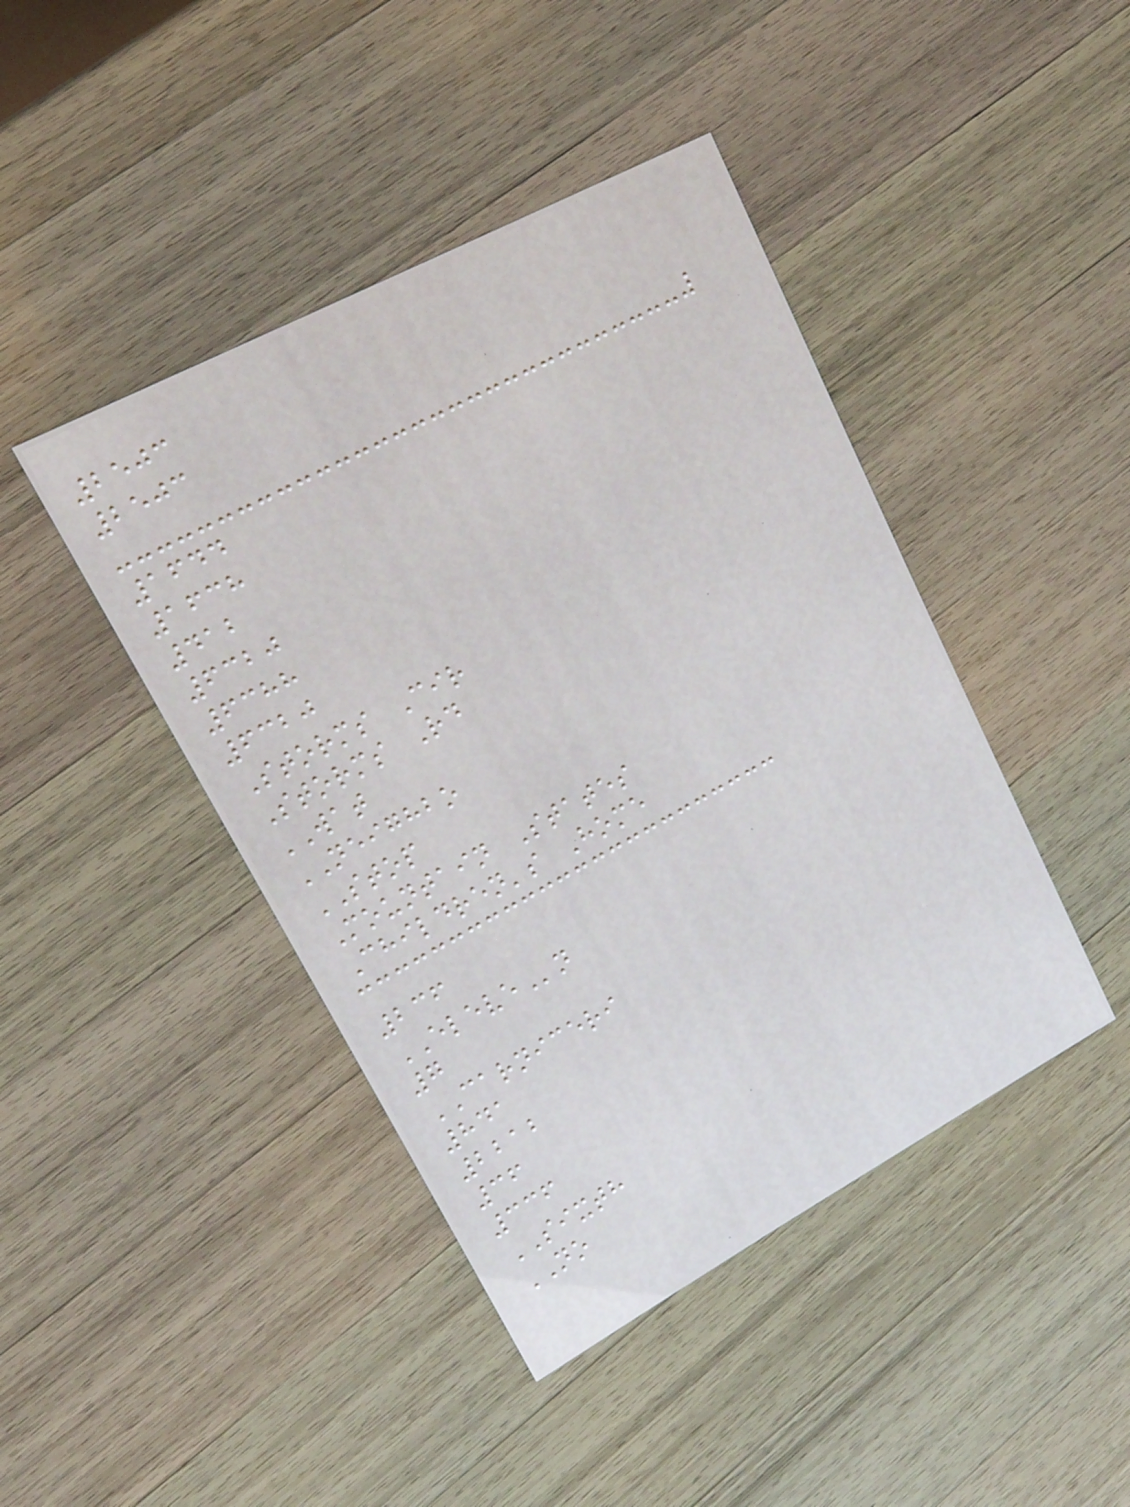2503
2503
1644
1638
412
6320
6388
6320
Storms Cir
Storms Rd
WAT
NEIGHBO
STOP
Mountain States
Children's Home
236
ELEVEn
7
CARNICERI
841
2212
36
336
SIXTH
NO
